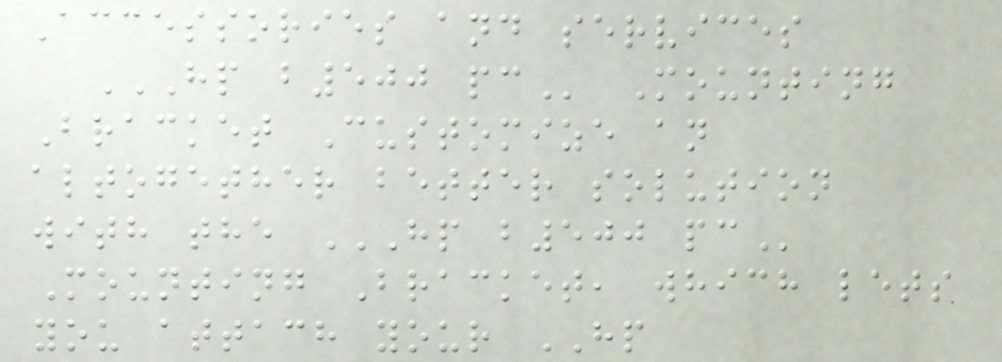Accessories and services
HP B500 PC Mounting
Bracket Customize an
altogether better solution
with the HP B500 PC
Mounting Bracket, which lets
you attach your HP
